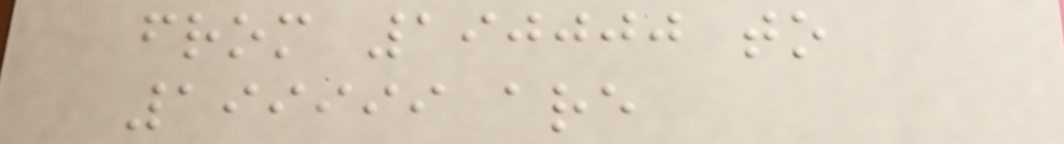from 190000 to
199999 are
